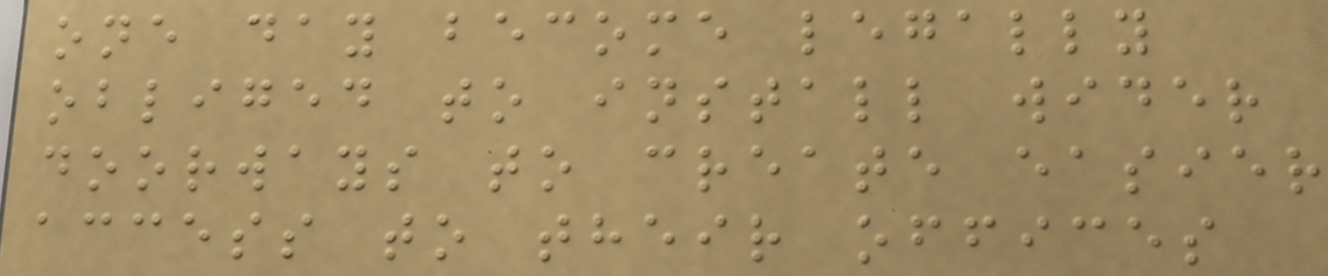one day become legally
obliged to install wider
doorways to create easier
access to their offices
